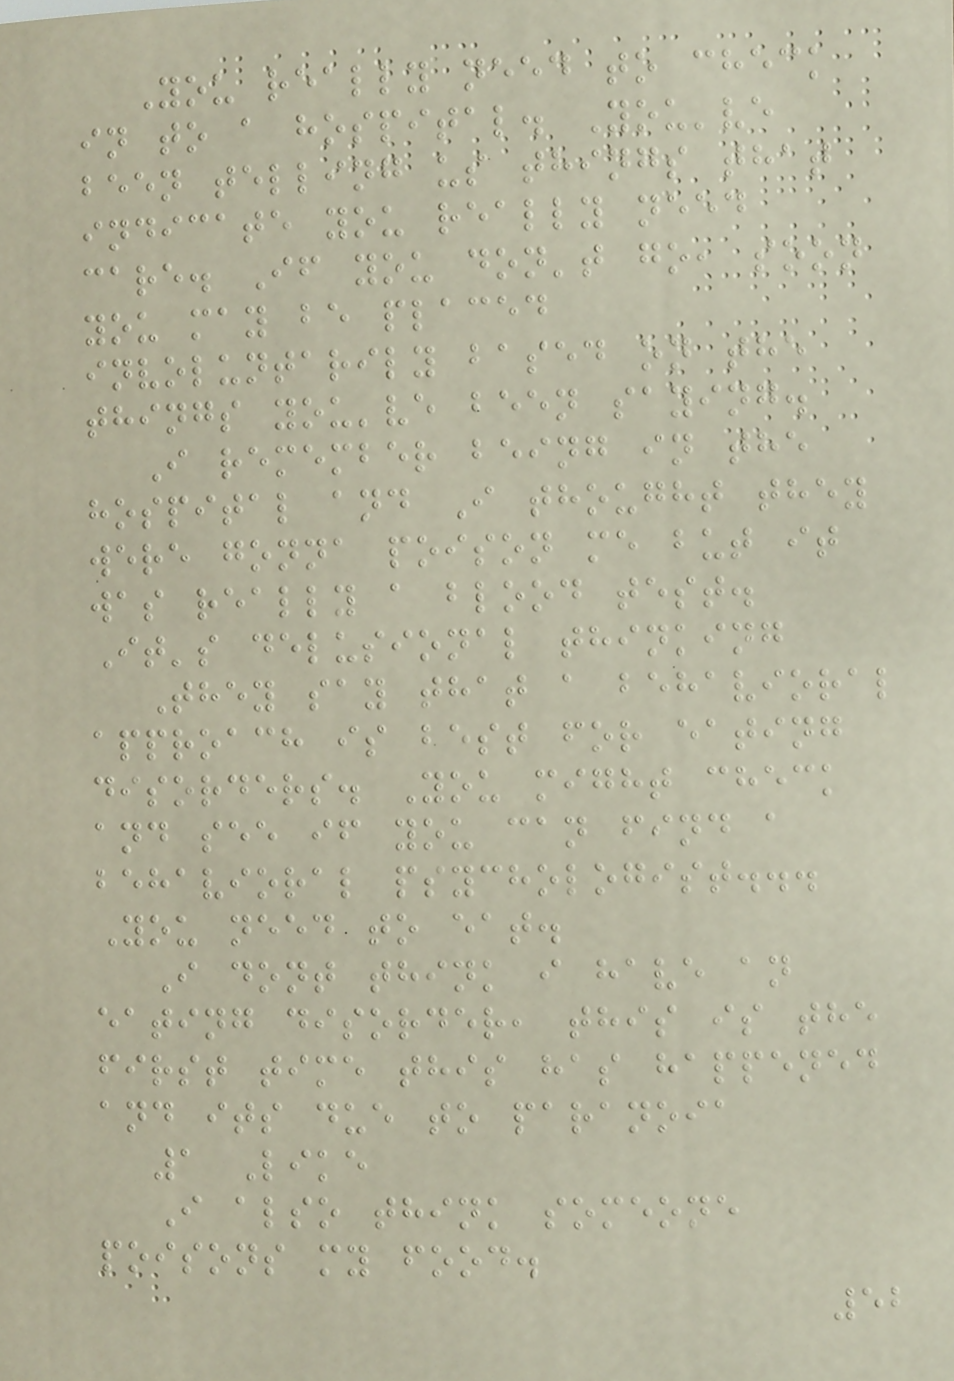You really need to check
in to a hospital. You've
been telling us things that
indicate you really need
care. If you don't go, soon
you may be placed
involuntarily based on the
things you've been saying.
I remember being in the
hospital and I thought they
were gonna poison me but it
was really a blood test.
It's delusional thinking
They say that a behavioral
approach is best for eating
disorders. You might check
and see if you can find a
behavioral psychologist...
You need to eat.
I dont think i have an
eating disorder, this is the
first time this has happened
and its due to paranoia
1 Like
I also think someone
poisons my food.
52
